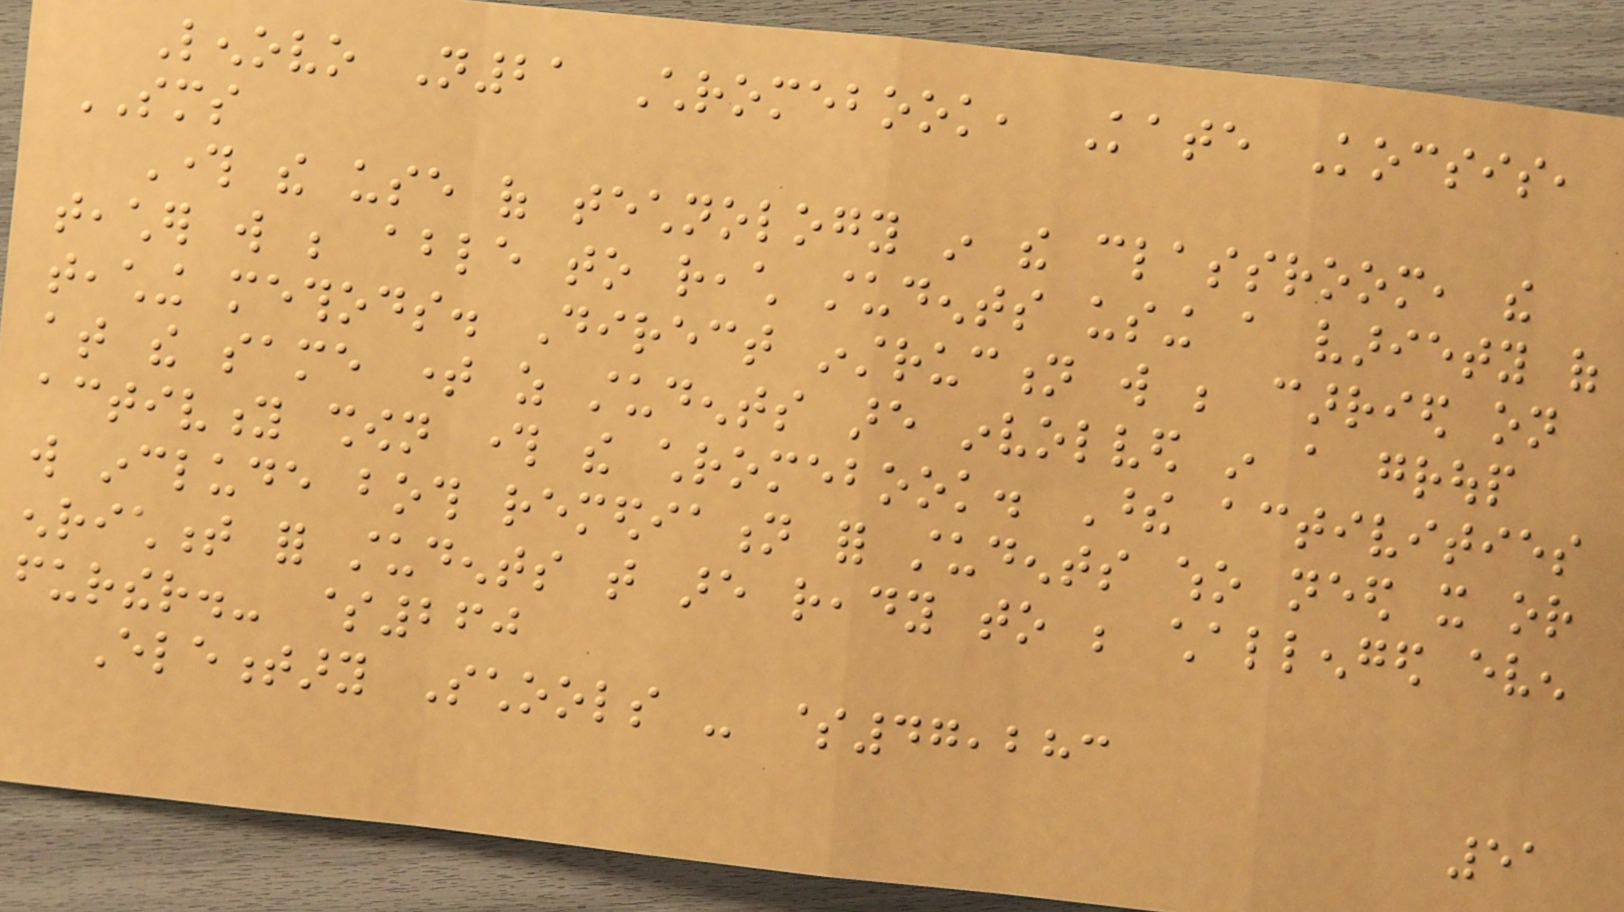Lenovo N21 Chromebook, Kate Kocsis,
SMS
Through the use of technology in the classroom, the
teacher will be able to reach students using a variety of
teaching methods. Direct instruction will be carried on
at the same time as students are involved in a group
activity shown through the chromebook. These activities
will include both remediation for students who need it or
enrichment for students that are ready to be challenged even
further.- $260
Elementary Schools - $47,283
51
